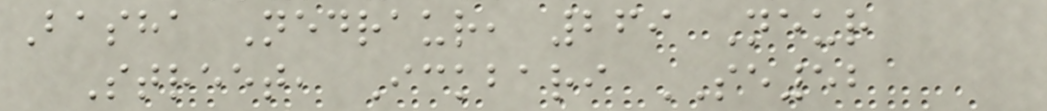Basha Nedraur, 269 Neur
Street, Ickbari SE52
